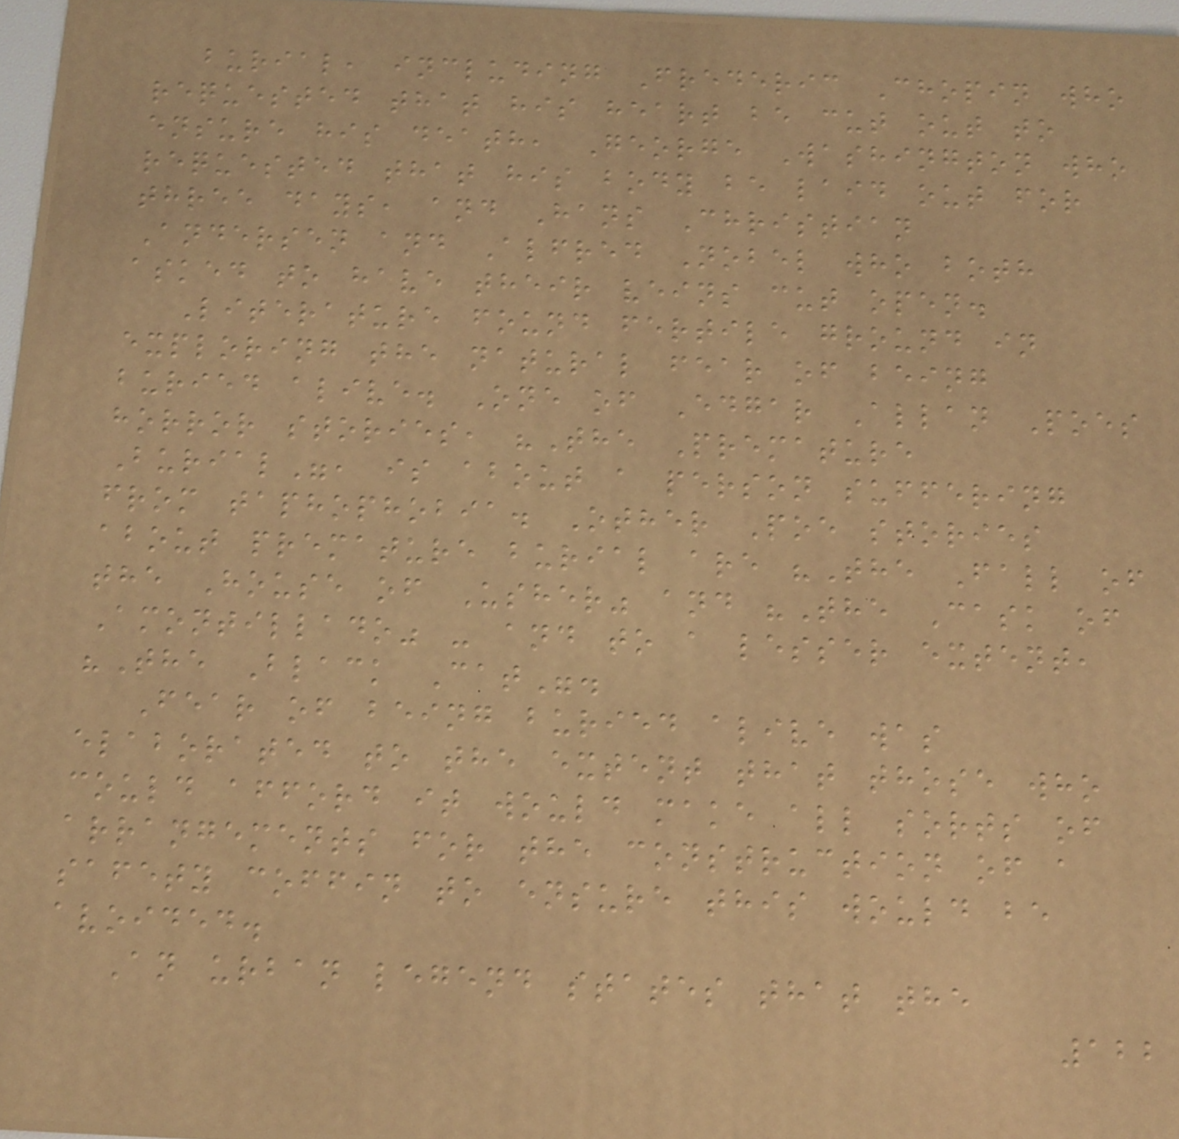burial, including Frederic Chopin who
requested that his heart be cut out to
ensure his death, George Washington who
requested that his body be laid out for
three days, and Hans Christian
Andersen and Alfred Nobel who both
asked to have their veins cut open.
Literature found fertile ground in
exploring the natural fear of being
buried alive. One of Edgar Allan Poes
horror stories, "The Premature
Burial", is about a person suffering
from taphophobia. Other Poe stories
about premature burial are "The Fall of
the House of Usher" and "The Cask of
Amontillado" - and to a lesser extent,
"The Black Cat".
Fear of being buried alive was
elaborated to the extent that those who
could afford it would make all sorts of
arrangements for the construction of a
safety coffin to ensure this would be
avoided.
An urban legend states that the
122
